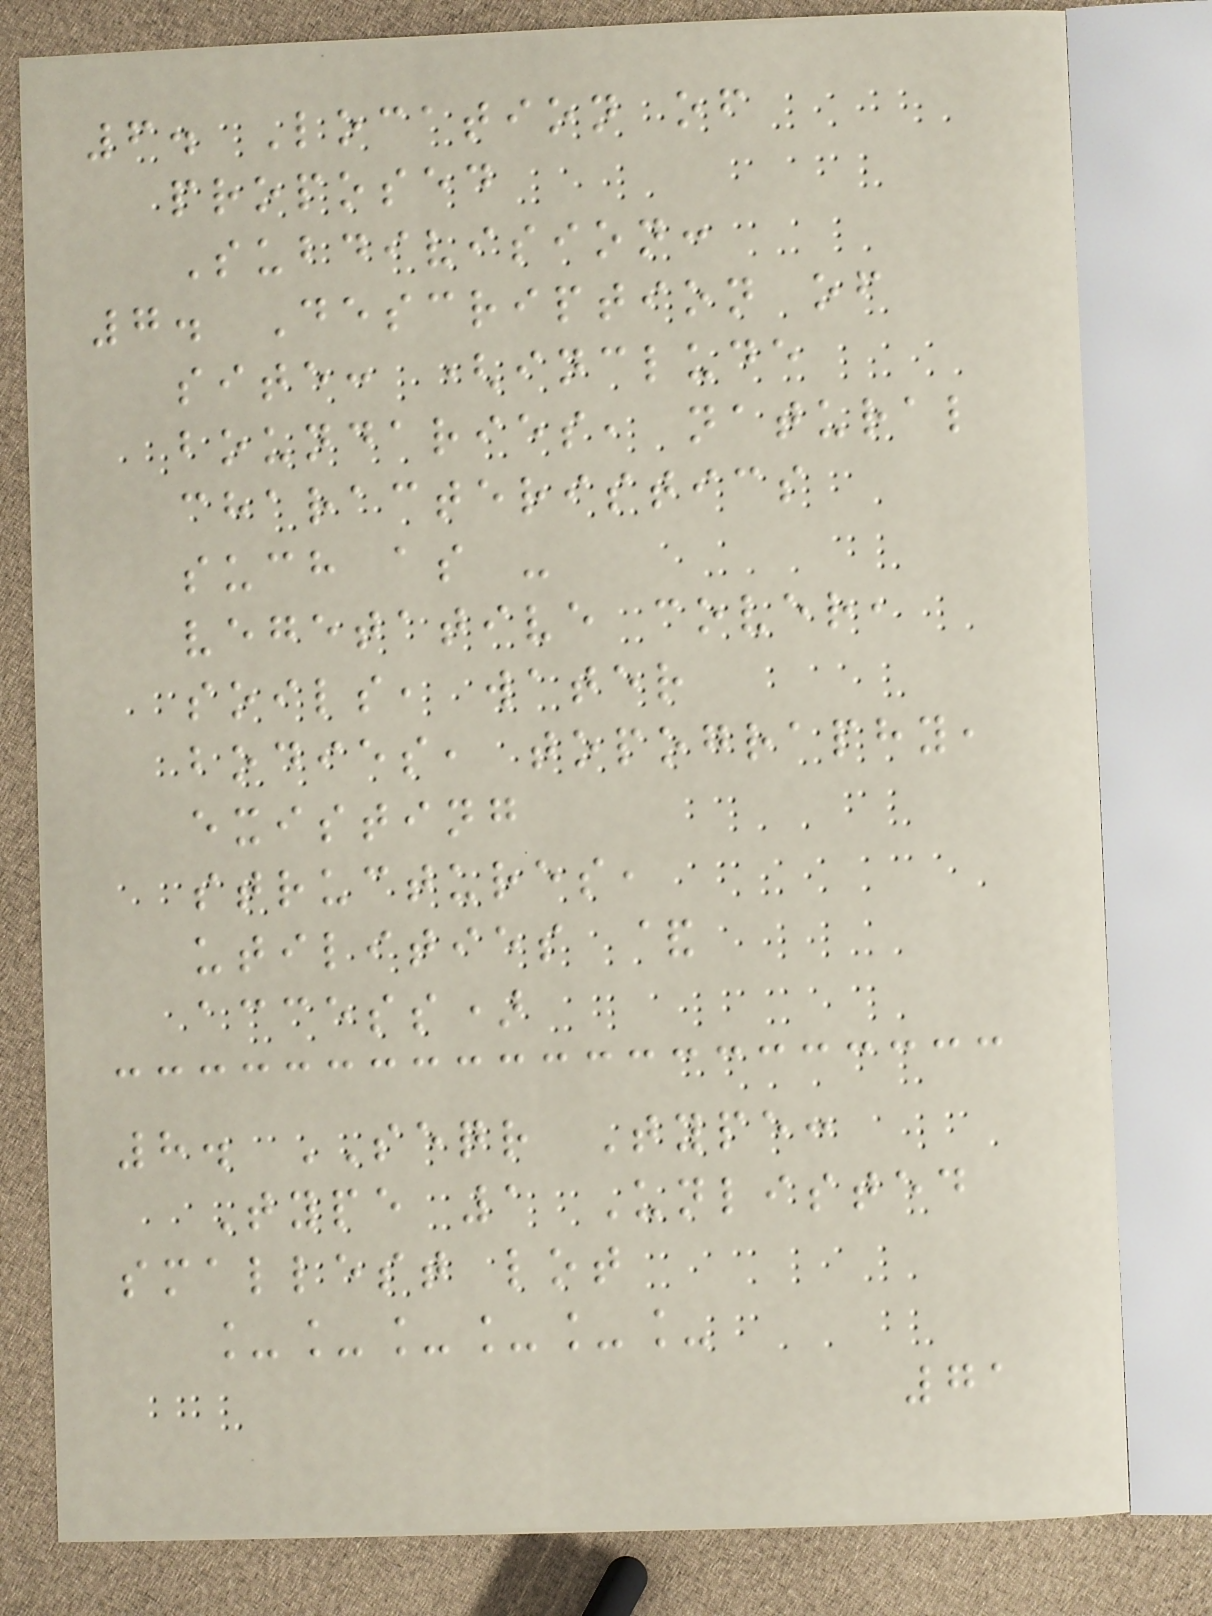6. Location of
proposed
Subdivision:
7. Description of
site: (include
boundaries, natural
characteristics
such as -
vegetative cover,
soils, water
bodies, topography,
existing
structures,
utilities &
access)
8. SEQR Type:
Type 1 Unlisted
smallest lot
______
71
